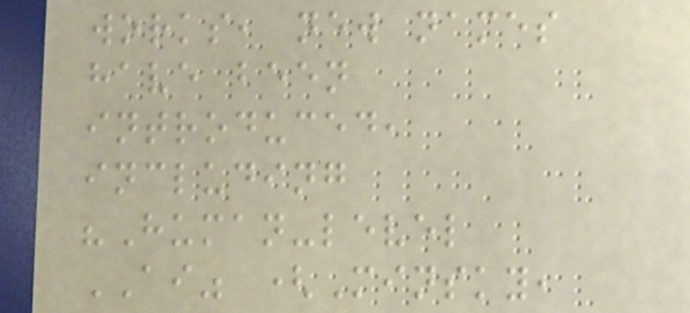works, new names
have been
introduced,
including
"Human-level
AI" (Minsky,
